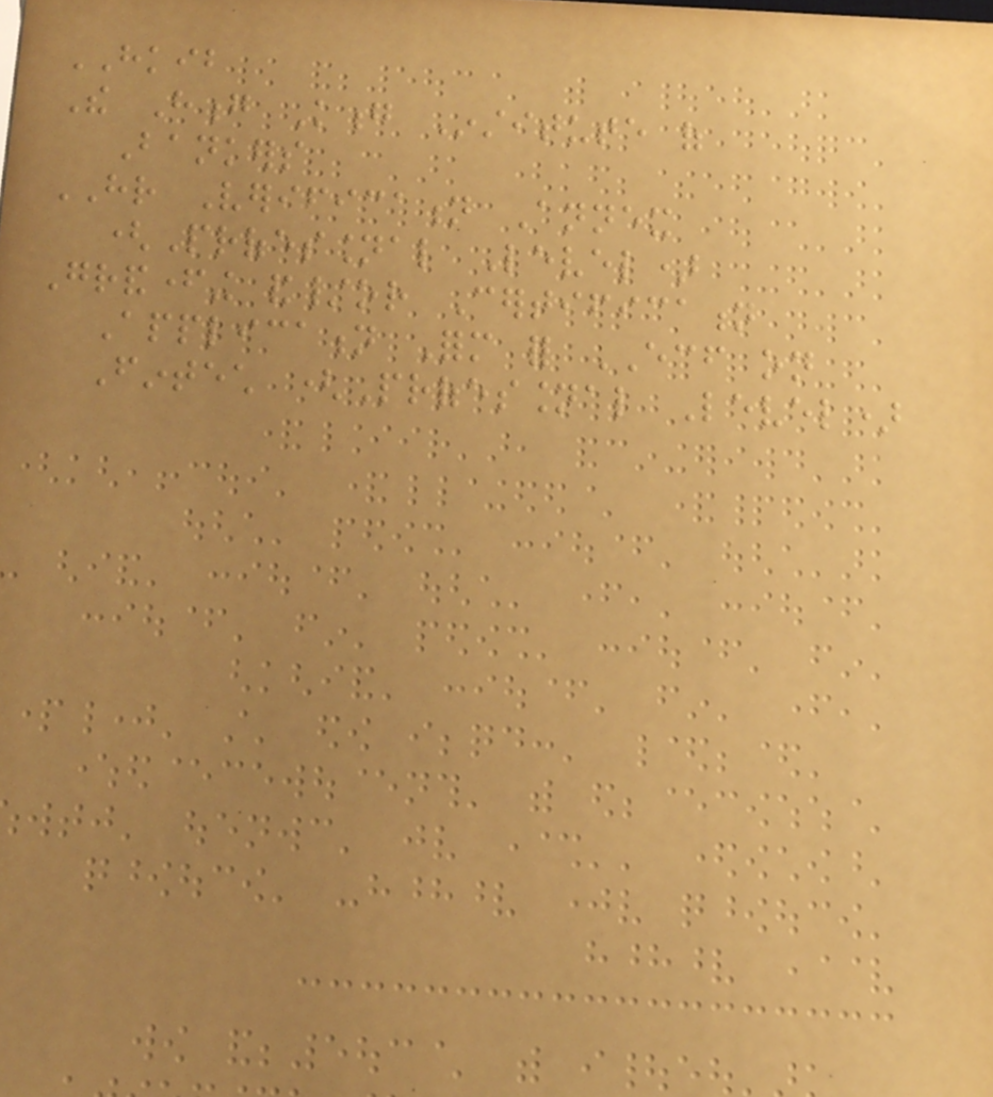HKIB
The Hong Kong Institute of
Bankers
HR Verification Annex
(Professional Level)
Grandfathering and/or Certification
Application Form for ECF on
Fintech (Professional Level)
